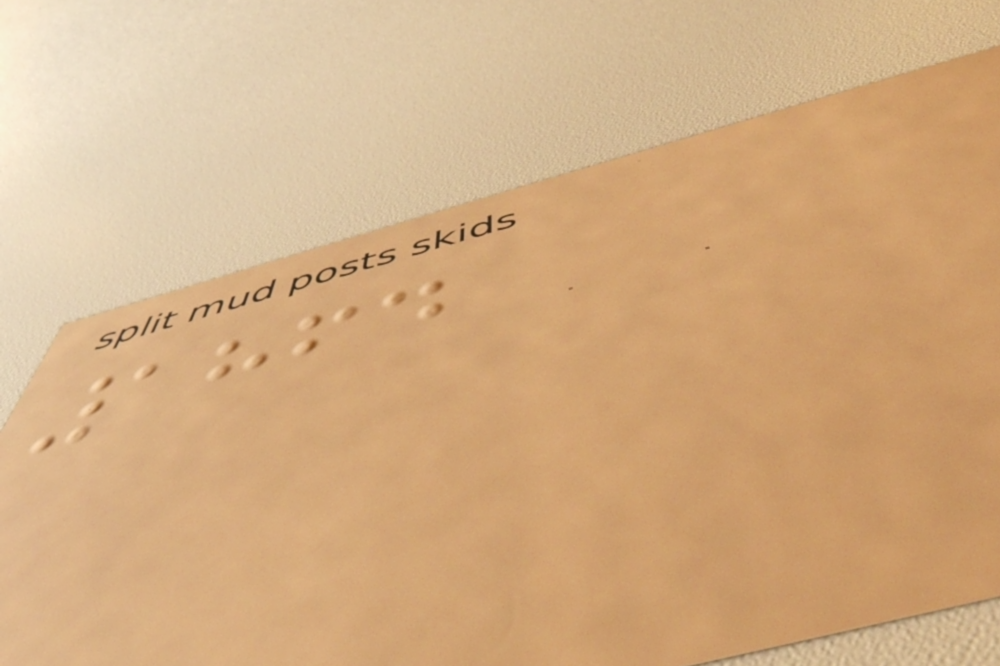1864
